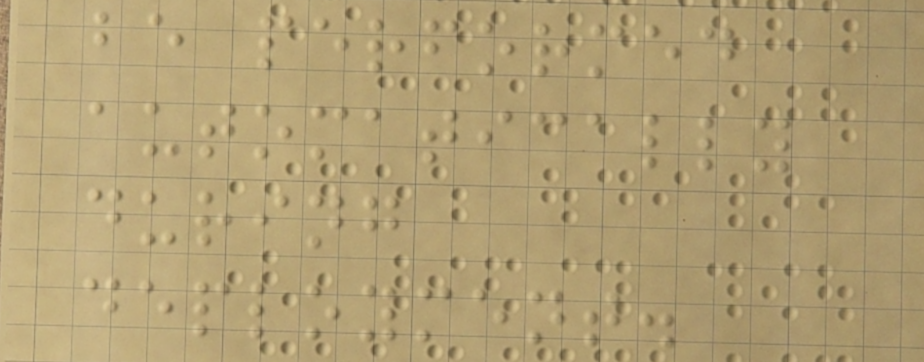be performed
automatically
during
deployment.
